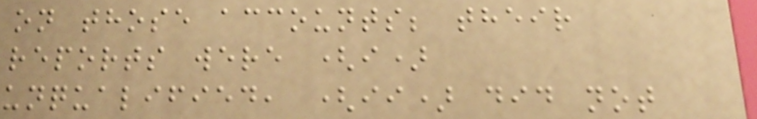on those accounts; their
reports were (i)
unqualified, (ii) did not
